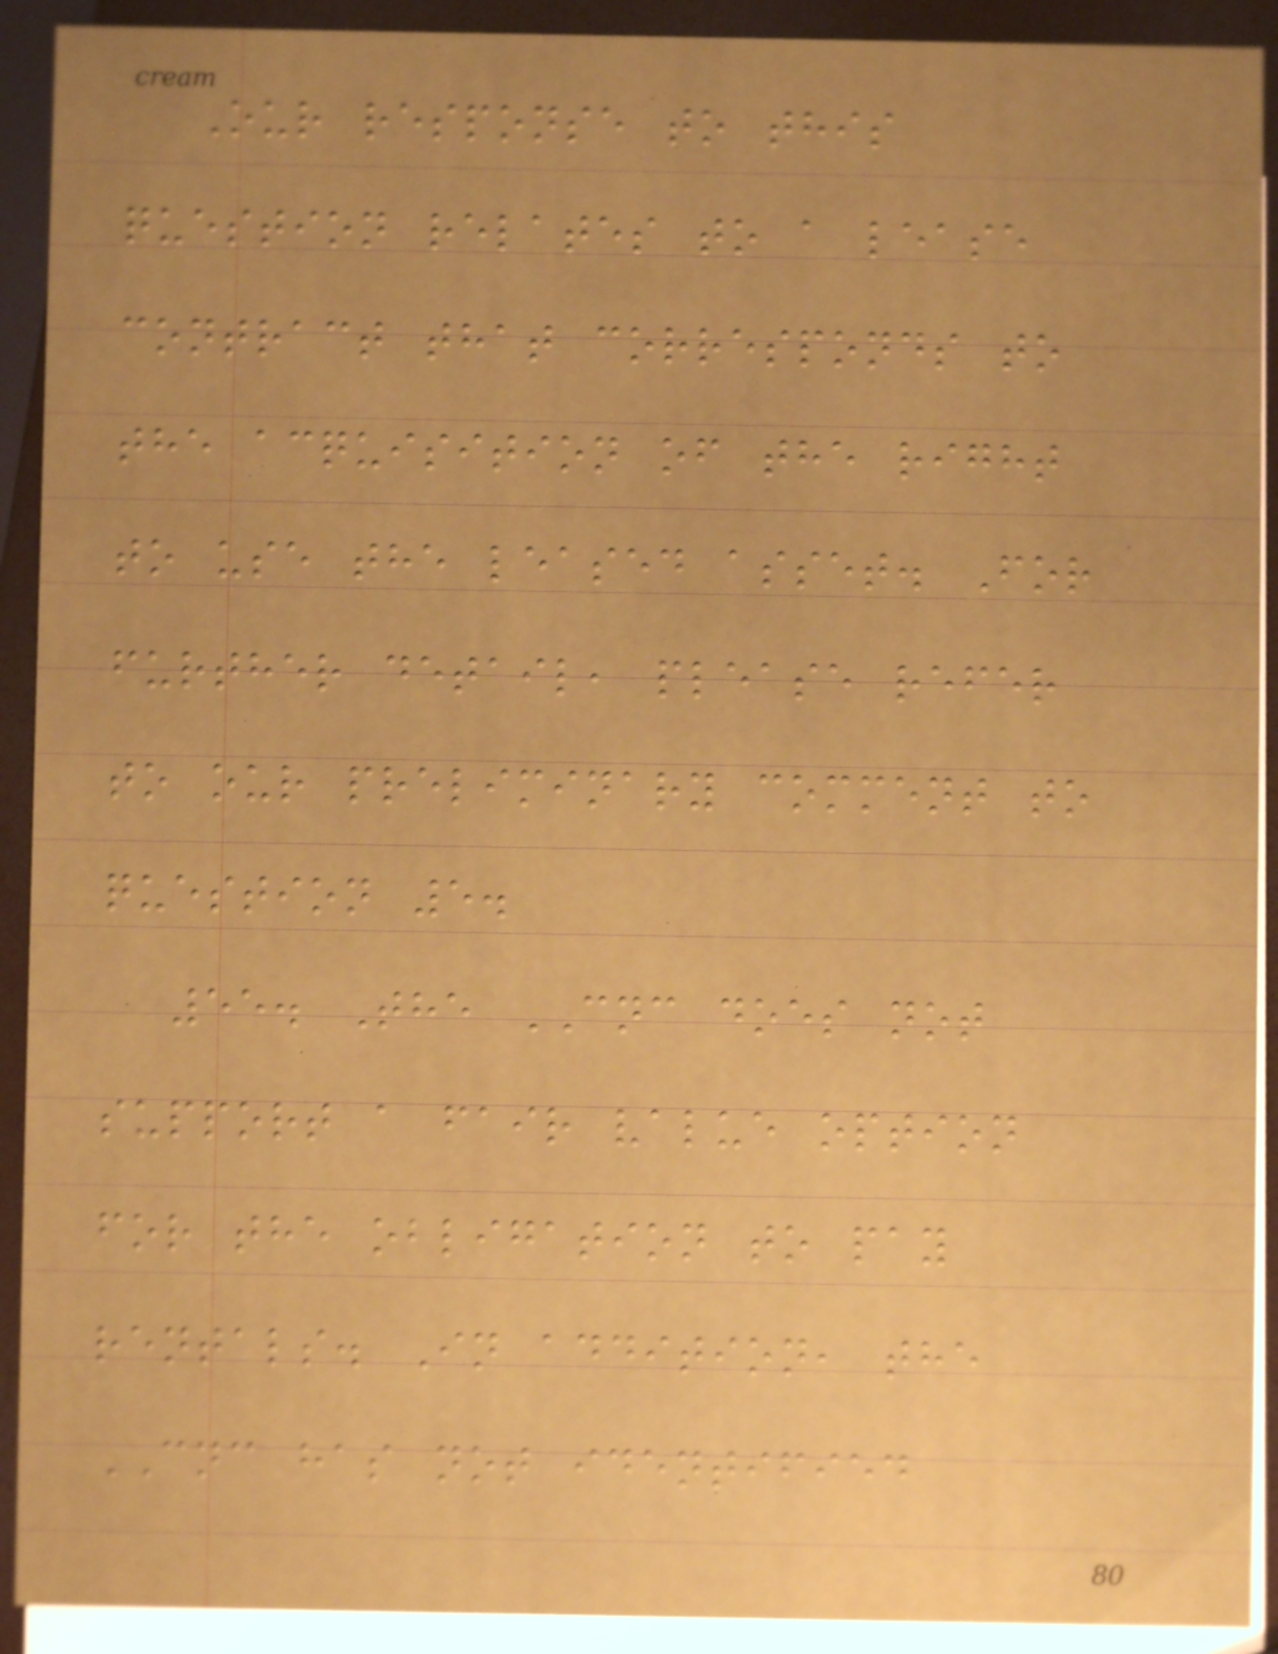Our response to this
question relates to a lease
contract that corresponds to
the acquisition of the right
to use the leased asset. For
further detail, please refer
to our preliminary comment to
question 5.
55. The CNC does not
support a fair value option
for the obligation to pay
rentals. In addition, the
CNC has not identified
